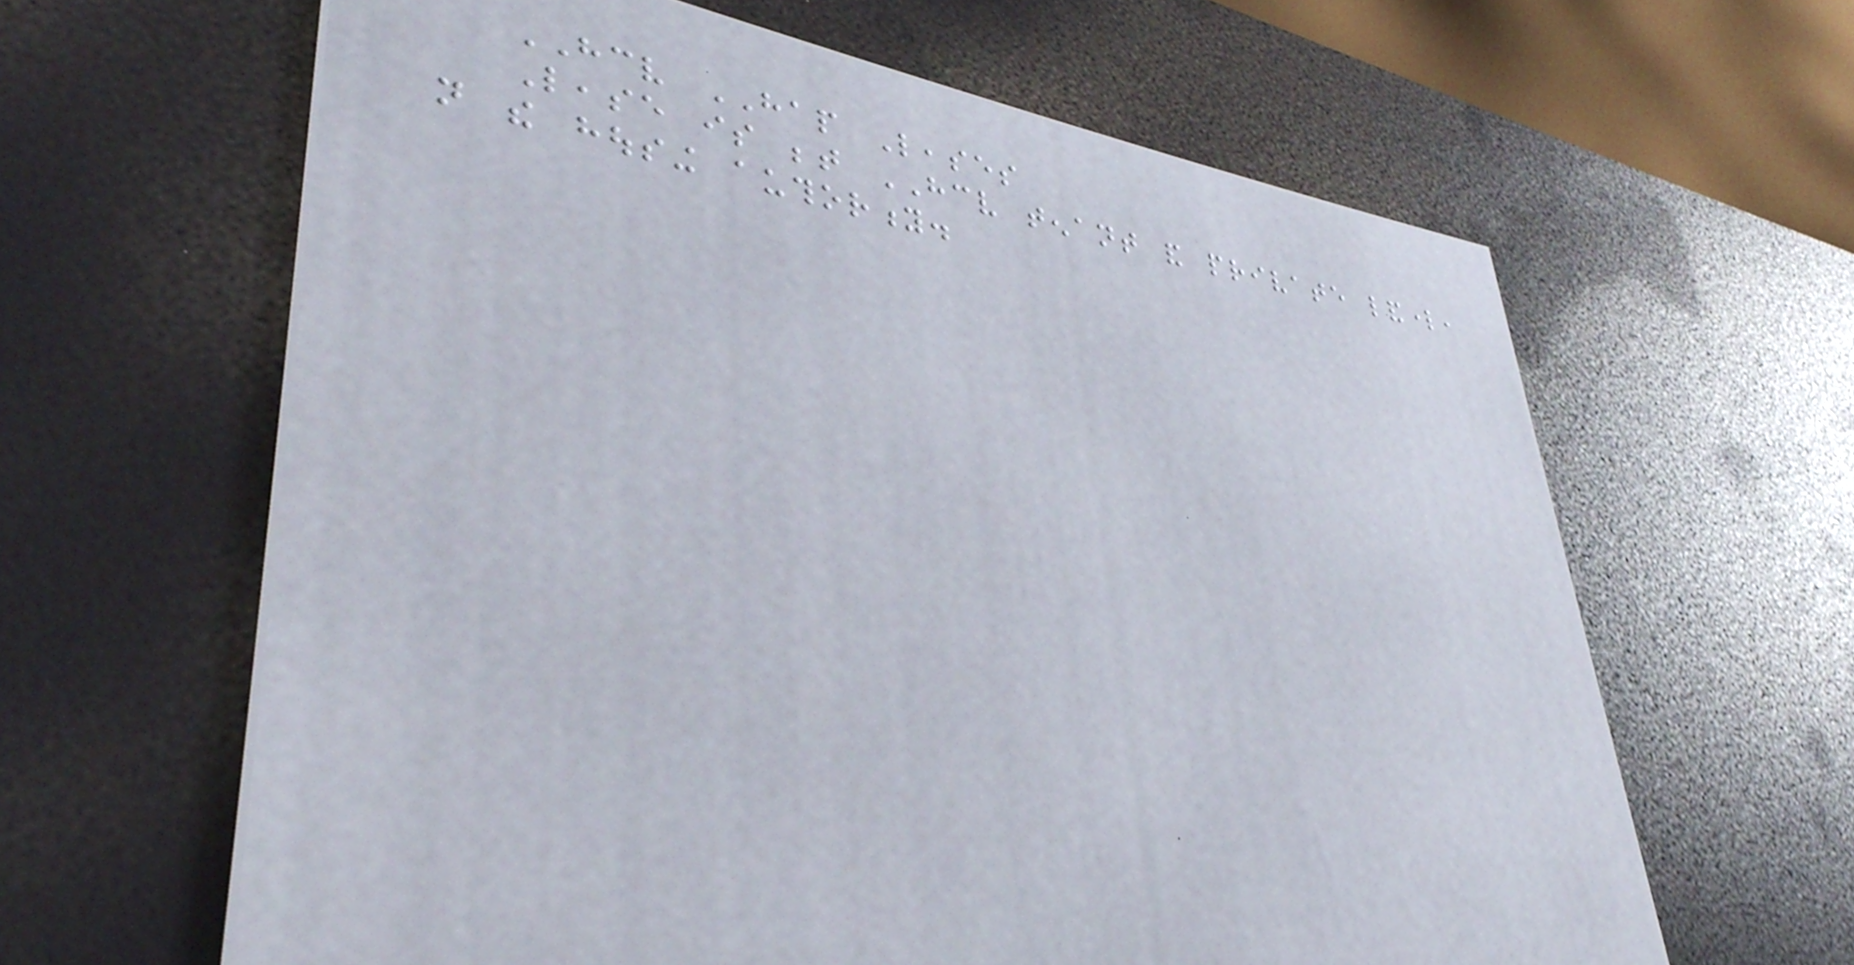HCV HAP Leases
Lease is between HCV tenant and private landlord,
not the housing authority.
